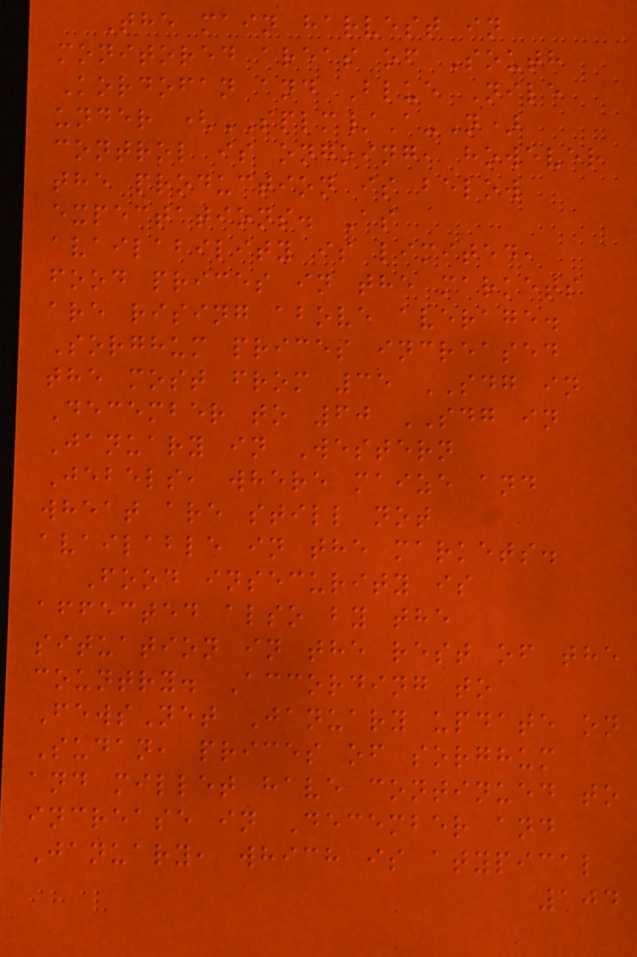The main harvest in
monitored areas of South
Kordofan and Blue Nile
under (SPLM/A-N)
control is ongoing, however
the production is below
expectations. As
availability is limited,
food prices in the markets
are rising above average.
Sorghum prices increased
the most from 35 SDG in
December to 60 SDG in
January in Western
Jebels, where maize and
wheat are still not
available in the markets.
Food insecurity is
affected also by the
situation in the rest of the
country. According to
FewsNet January update on
Sudan, prices of sorghum
and millet have continued to
increase in December and
January, which is atypical
104
